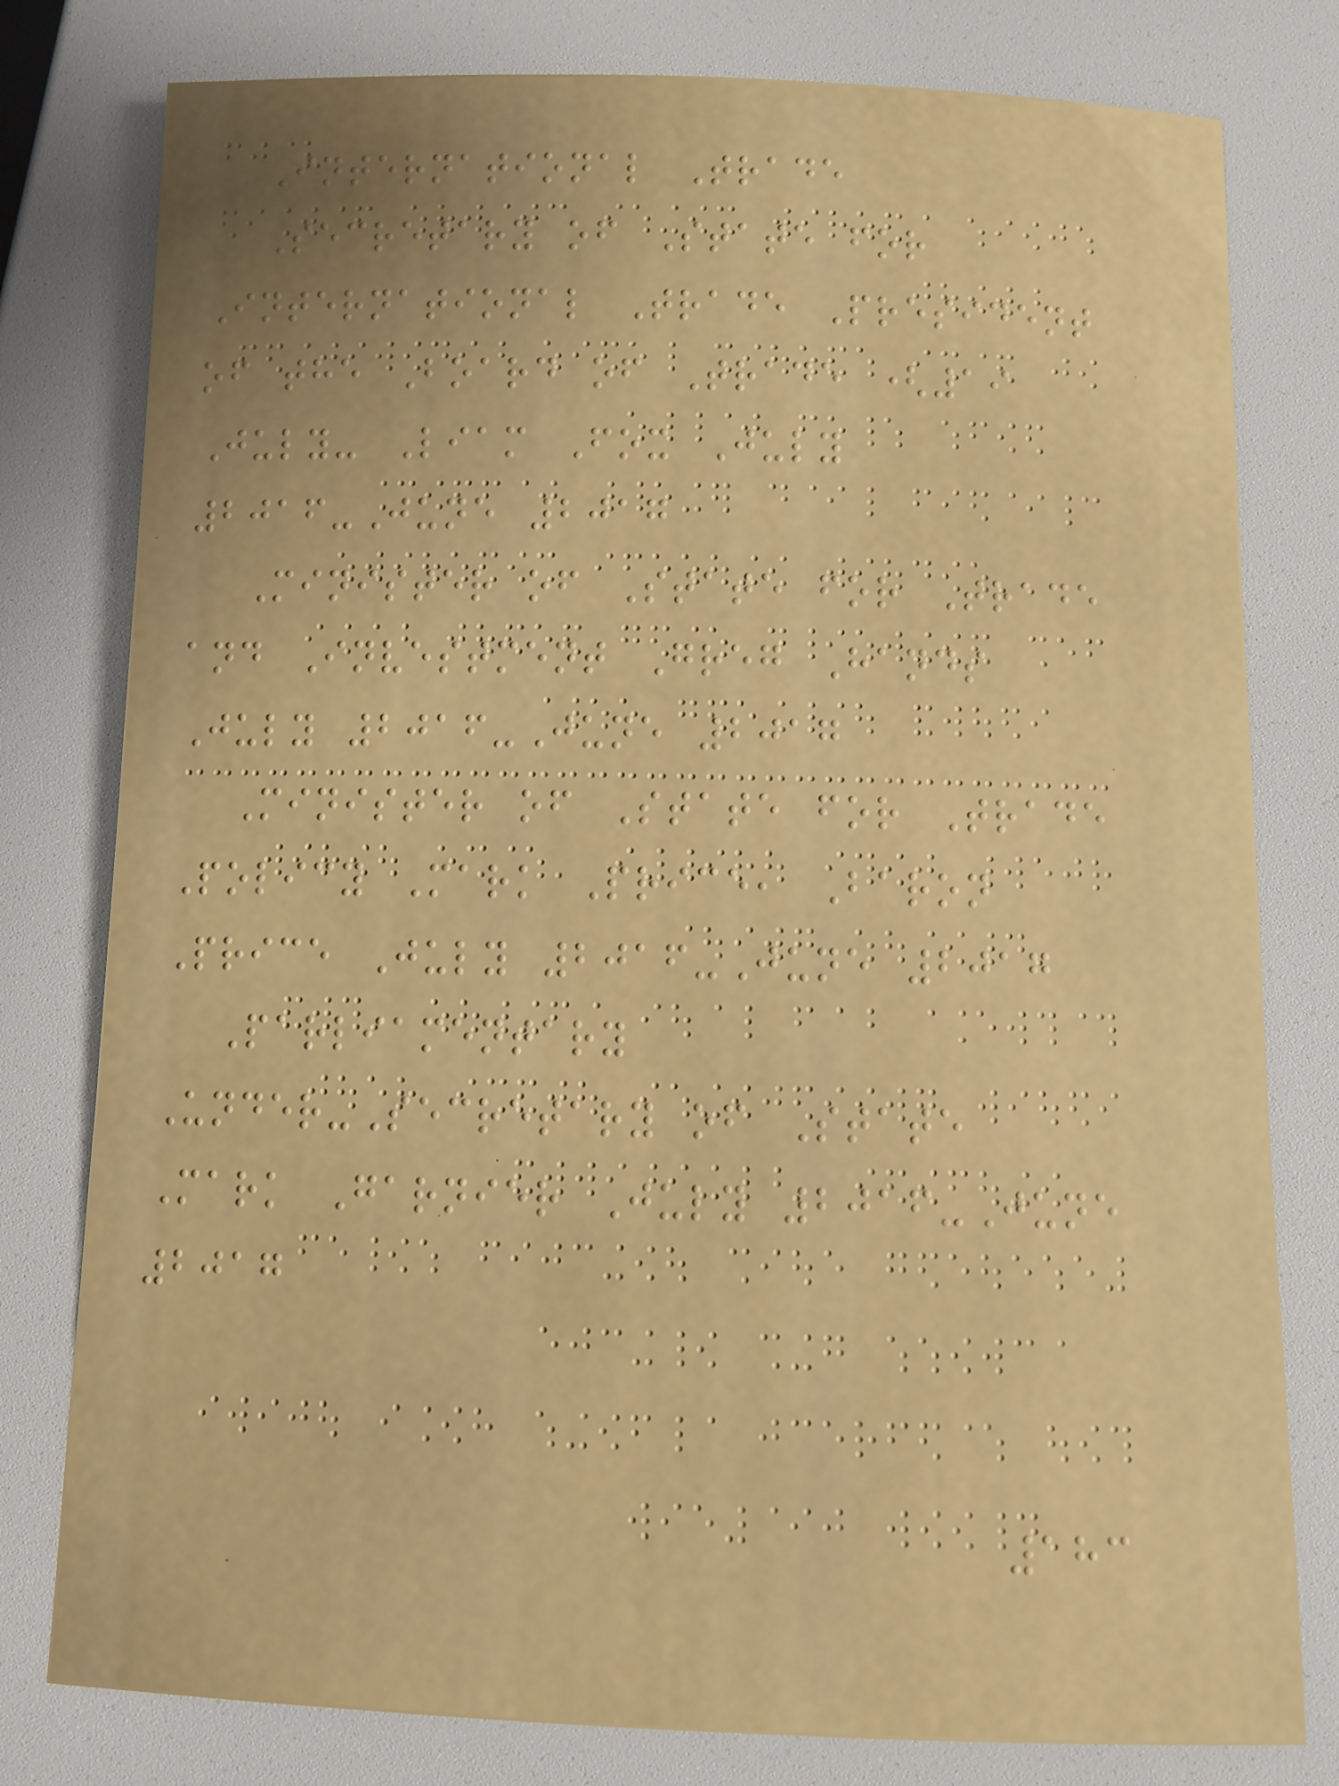International Trade
Secretary of State for
International Trade President
of the Board of Trade (19
July- Liam Fox July
2016-June 2017
Minister of State for Trade
and Investment Greg Hands
July 2016-June 2017
Minister of State for Trade
Policy Mark Price, Baron
Price July 2016-June 2017
Parliamentary
Under-Secretary of State
Mark Garnier July 2016-June
2017
183
